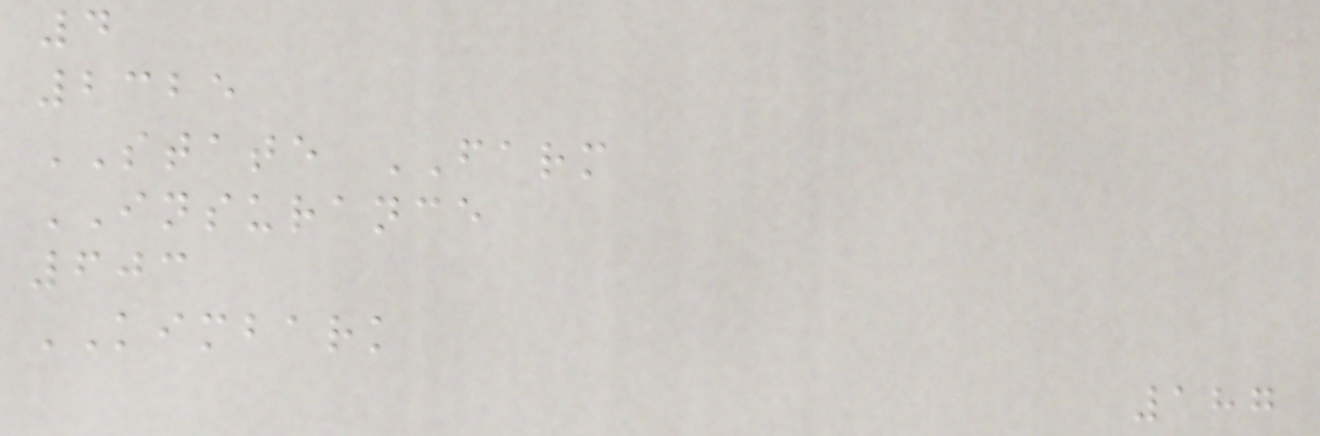4
2325
STATE FARM
INSURANCE
603
KIMBARK
187
